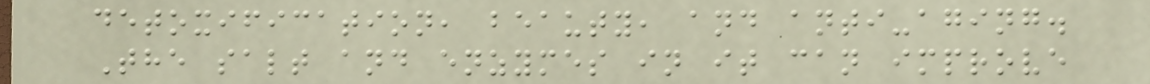detoxification, beauty, and anti-aging.
The salt and enzymes in it can improve
